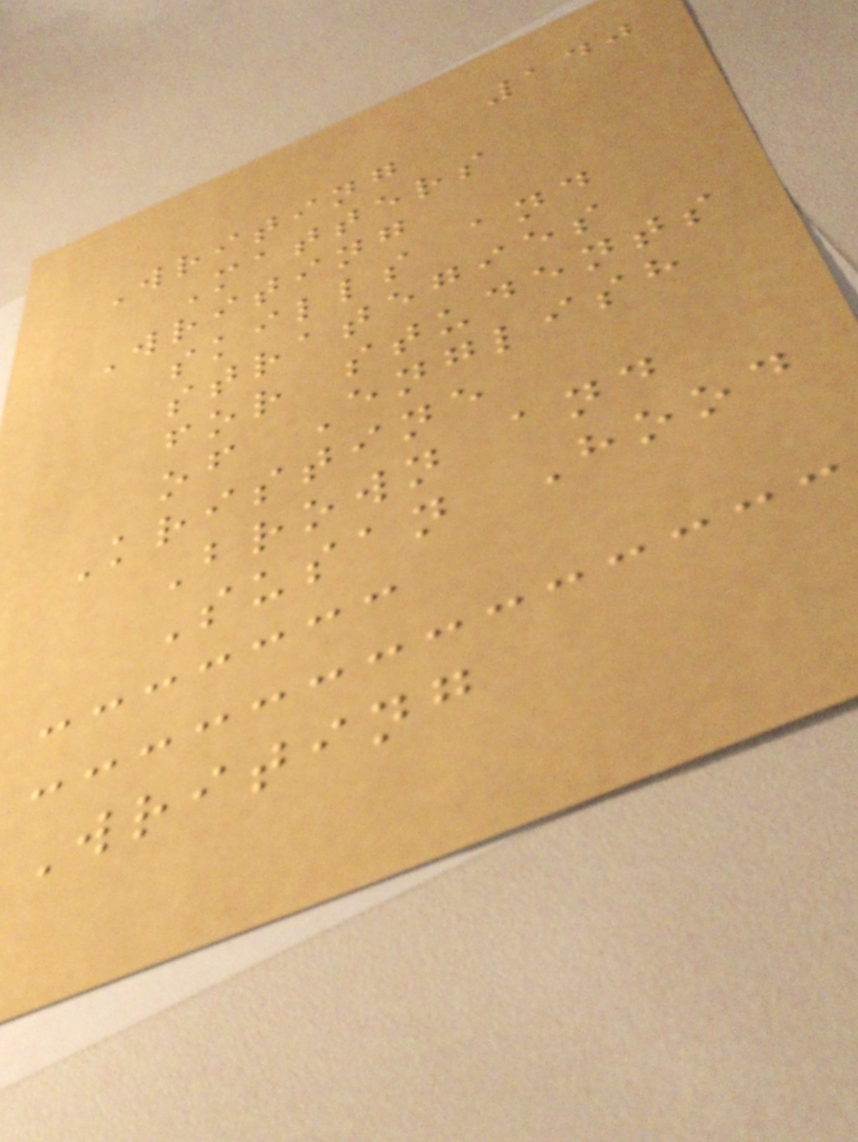140
Writing
Matters
Writing
skills and
strategies
for students
of English
Kristine
Brown and
Susan Hood
Writing
